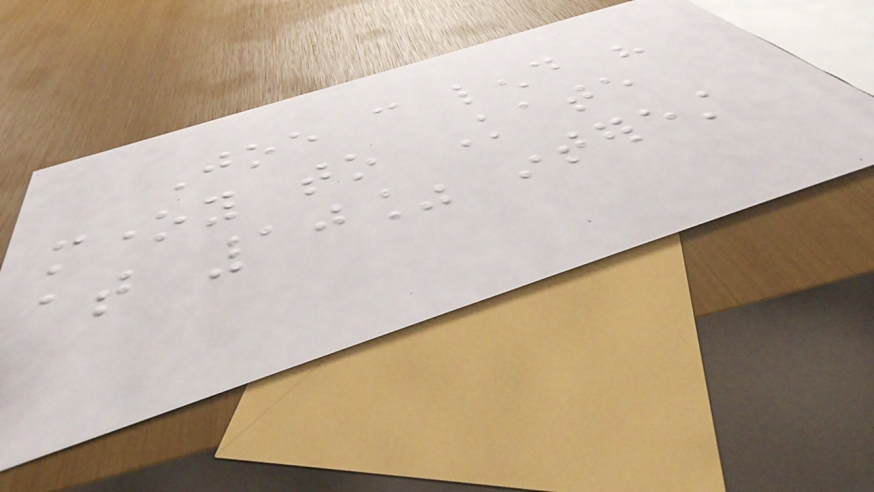Joe can lend his
money to Kate
at 10% interest
